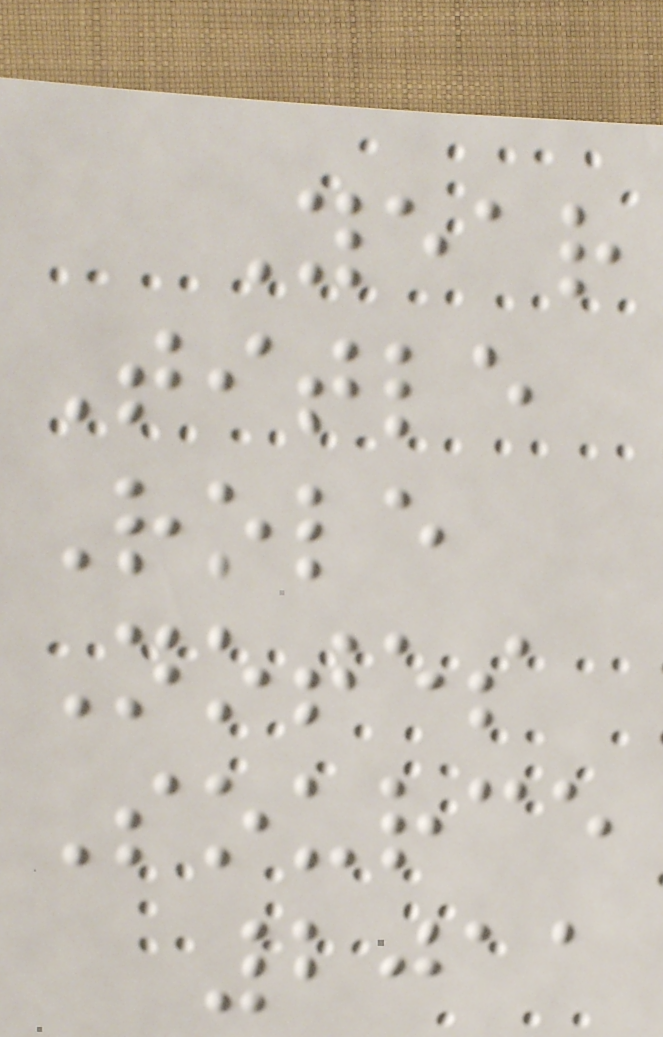Year
Title
Role
Notes
Source
2011
